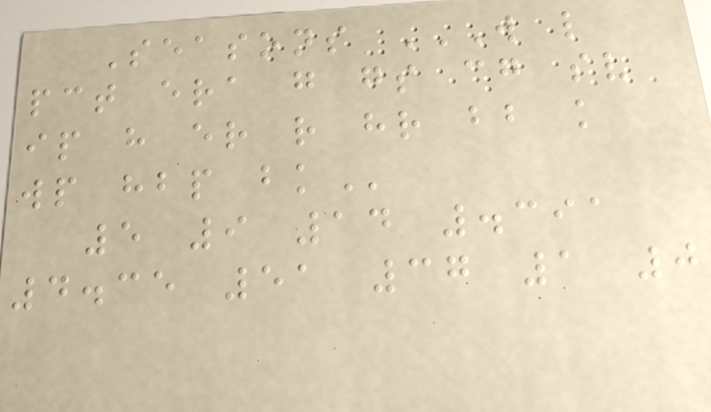Seasons W L
PCT ERA G GS CG SV
IP H ER R HR BB K
WP HBP BK
5 9 14 .391
4.35 51 37 1 0
